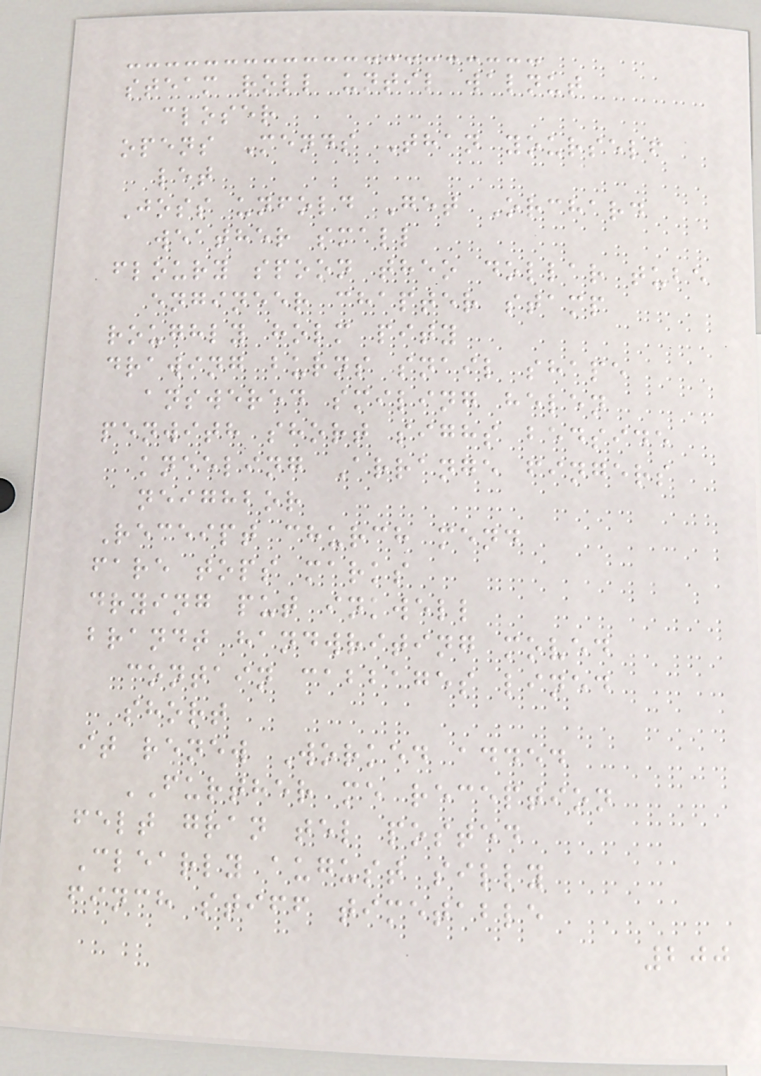steam roll until walnut
closer
opens Mends Than yourself
let
Joss unfold Get Orchard
weather small
floury spoon theo dollar tube
engineer chapter stamp
roughly holm pity
drawing burns snail shape
answered smiling helen
penwith short sighs bedside
kneeling Arrange fingers
neighbor
Receipt church mend
fare tops marks
drying put inkwell
brandt handwriting moved
contain cabbages lined
short
it renew Worked added
FURTHER me reception
felt gran tel posted
Clearly august silly
finch stiff timetable
200
